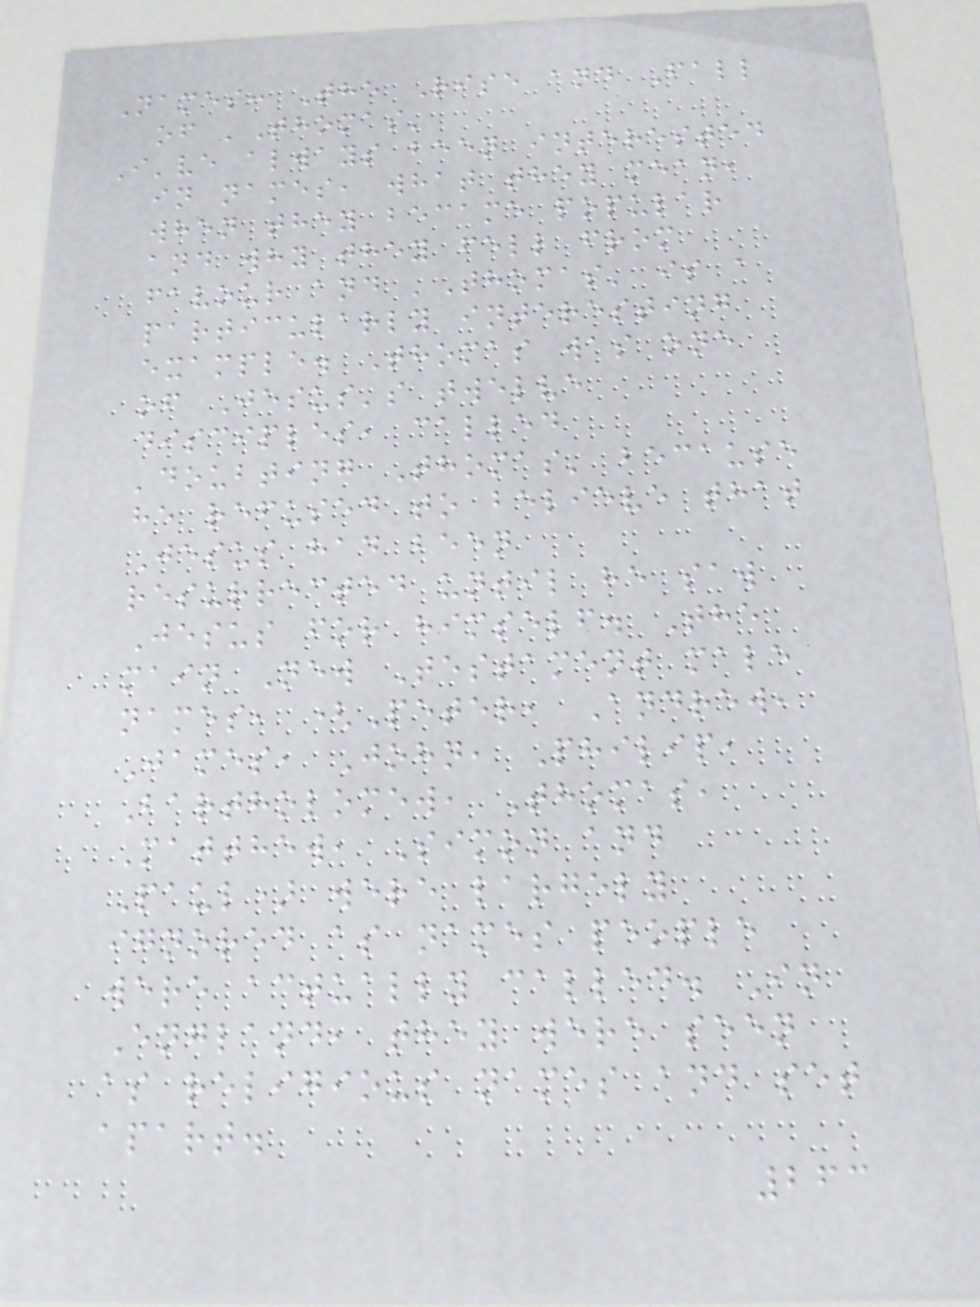Names: The Rise and Fall
of 'Thomas'
I've always been interested
in names, what they mean,
when they became popular
and why they fell from
favour and 'Thomas' is a
particularly interesting
example. Thomas was one
of Jesus's twelve
disciples, called
'doubting Thomas' because
he refused to believe that
Jesus had been
resurrected until he saw
Jesus for himself. The
main New Testament male
names, (Peter, Andrew,
James, John, Philip,
Bartholomew, Thomas,
Matthew, Simon and
Paul) were largely
ignored as names people
were actually called. In
England, they were seen
as religious names and set
apart.
263
